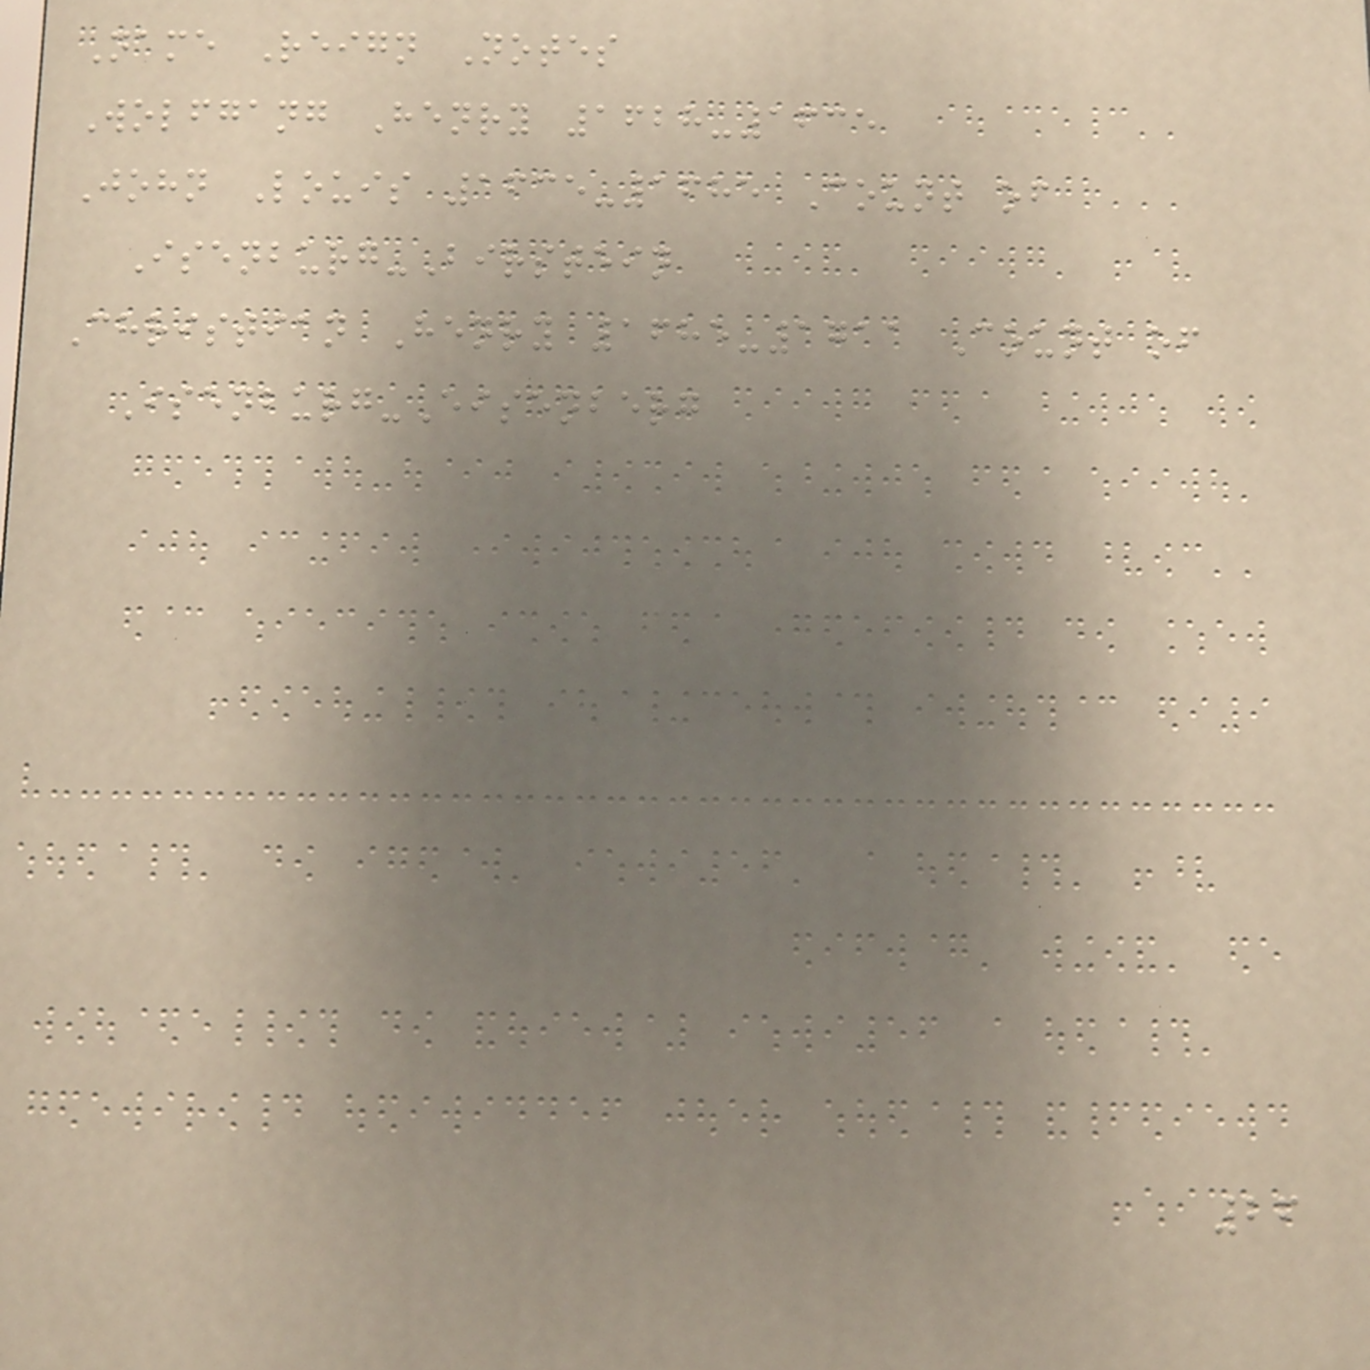Name Reign Notes
Wolfgang Henry 1628-1635
John Louis 1635-1685 Count of
Isenburg-Birstein
Christian Henry 1685-1711 Count of
Isenburg-Eisenberg
26
